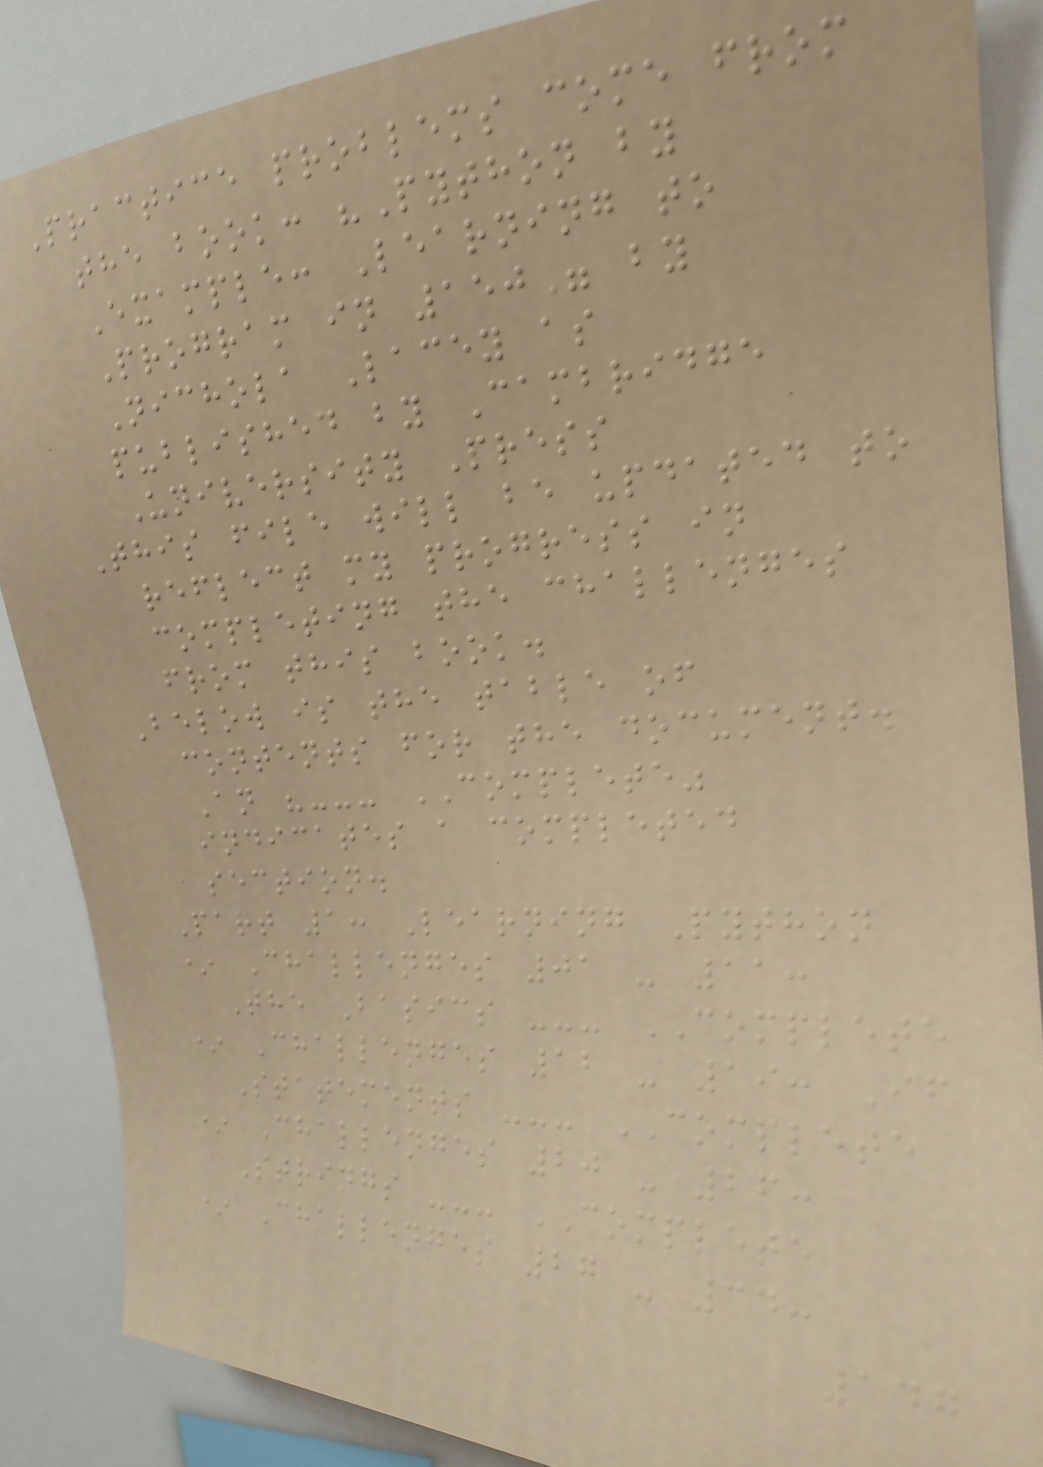Practice problems come from
the book: "Python by
Example: Learning to
Program in 150" by
Nichola Lacey as
published by Cambridge
University Press
This file will be updated to
reflect my progress in
completing the challenges
from this book.
Below is the table of
contents for the document.
An "--- COMPLETE"
indicates a completed
section.
Part 1: Learning Python
* Challenges 01 - 11:
The Basics --- COMPLETE
* Challenges 12 - 19: If
Statements --- COMPLETE
* Challenges 20 - 26:
Strings --- COMPLETE
* Challenges 27 - 34:
147
